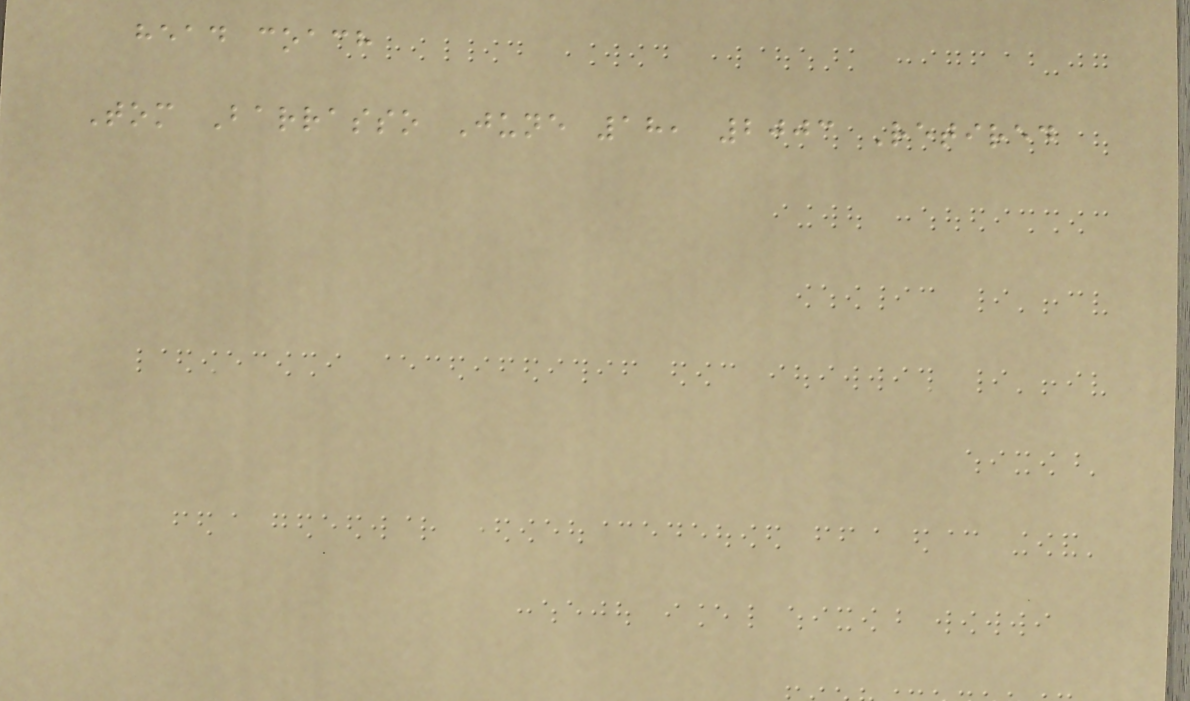head coach
Tom Barrasso June 18, 2003 Retired
